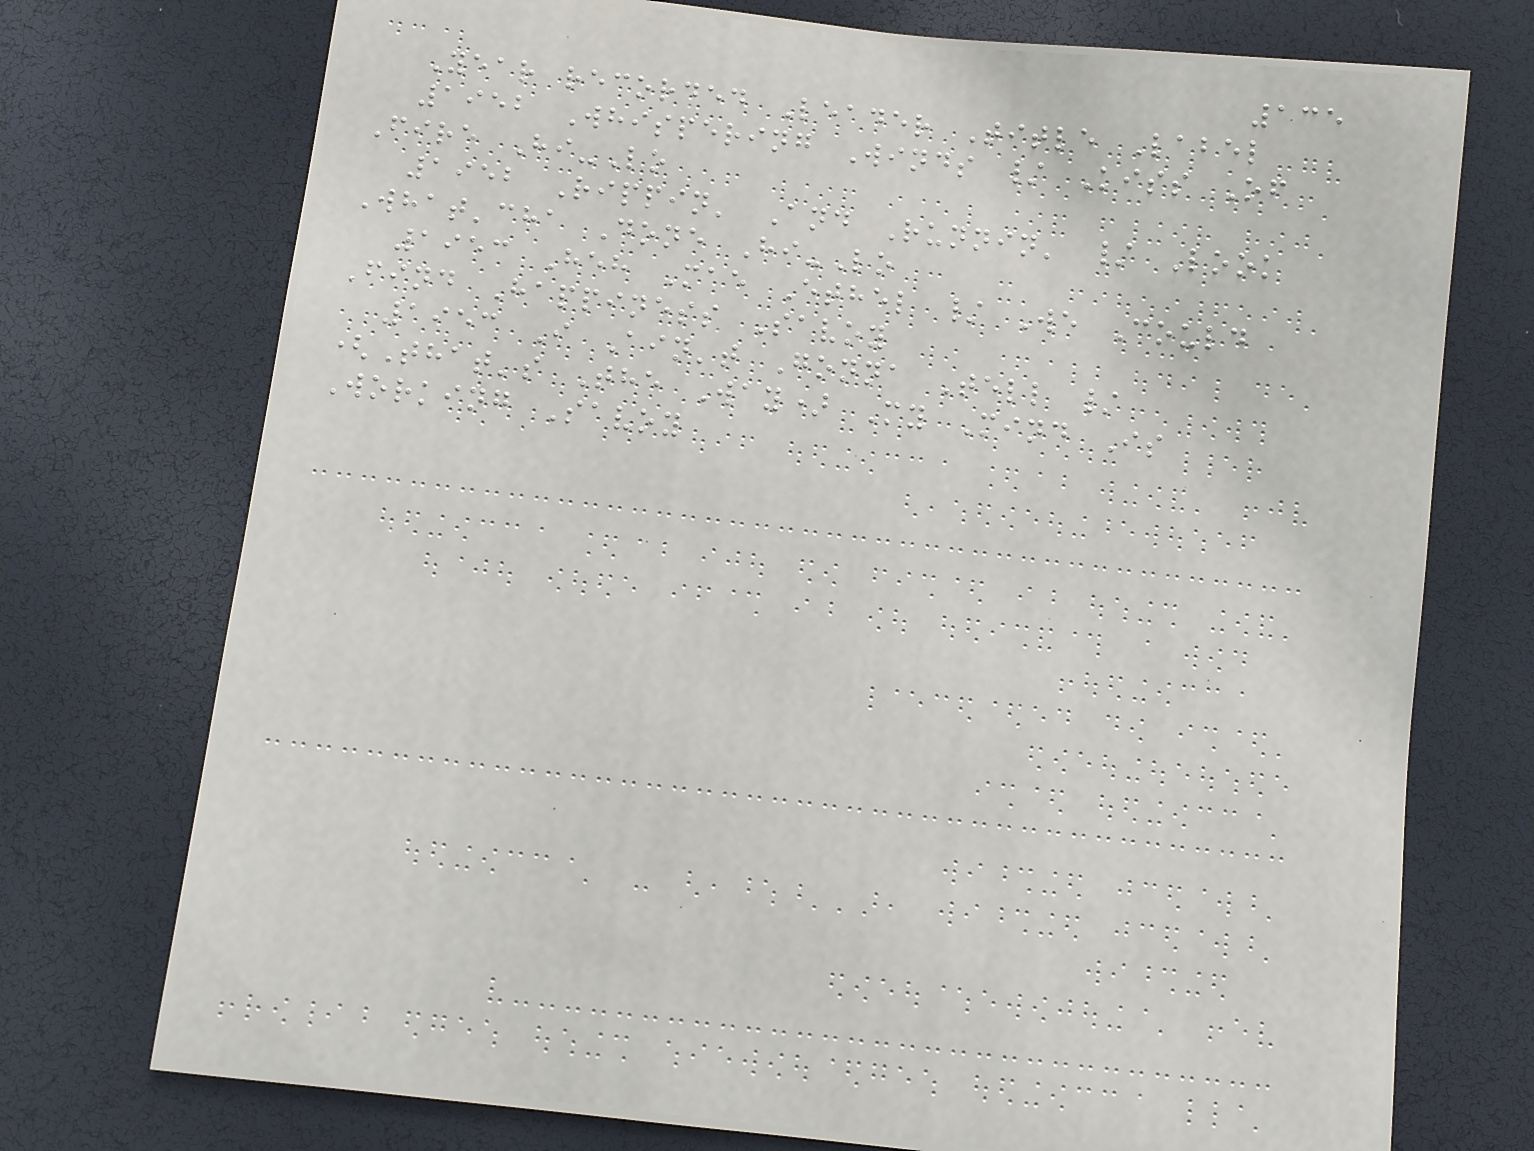135
Year recorded Leader Title Label
1952 Whispering Winds / Kiss Of
Fire Hi-Lo
1952 Rippin' And Runnin' / Look
What'cha Done Hi-Lo
1953 Heh Mae Ethel / We Could
Find Happiness Savoy
1953 I Ain't Gonna Tell /
(That's The Way) My Mind Is
Working Savoy
